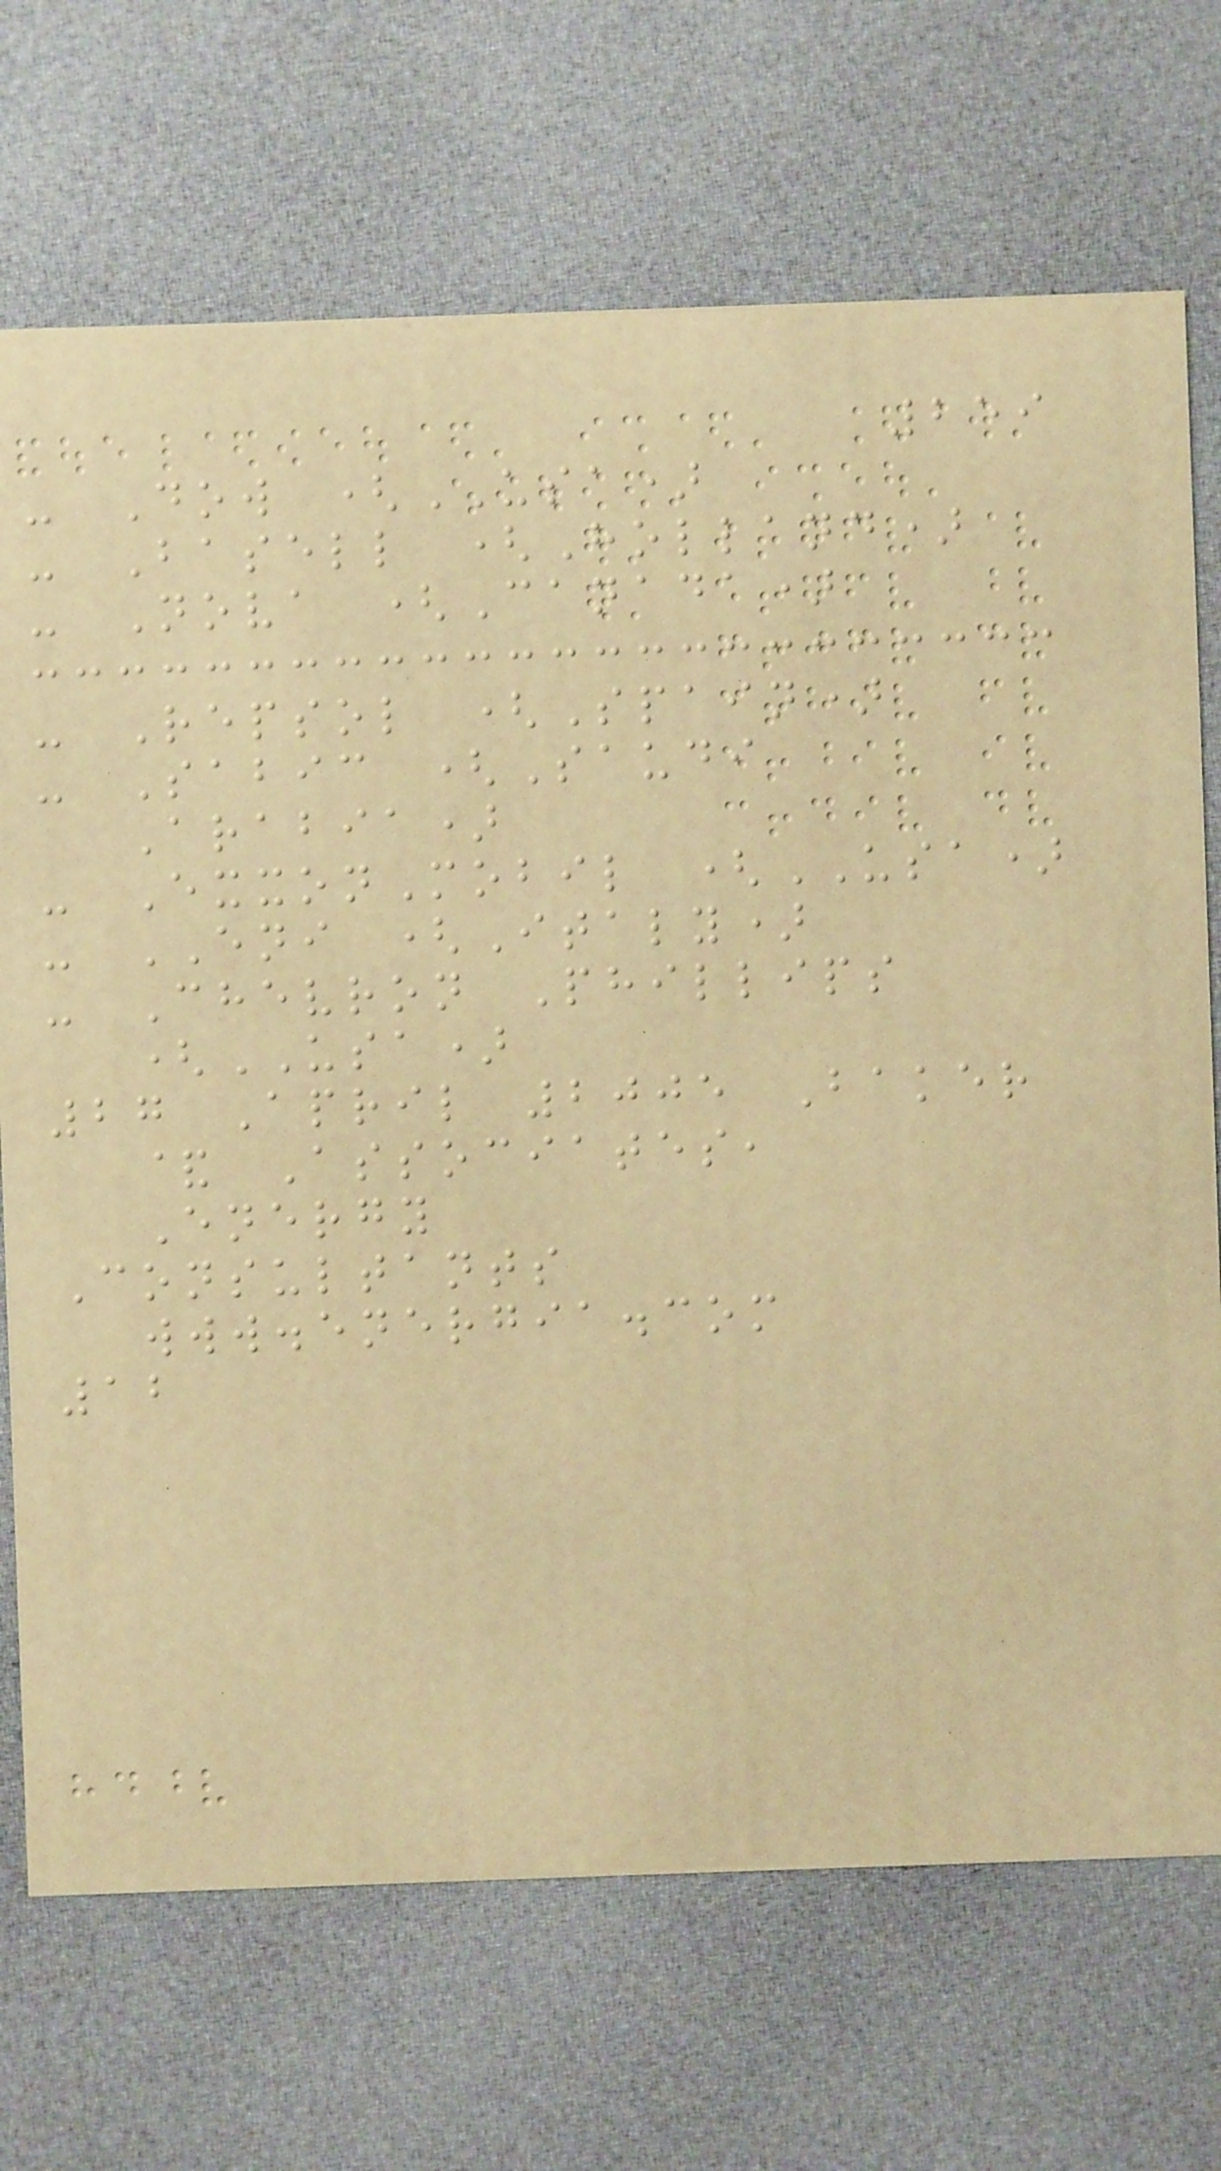259
- Dow (USA)
- Basell (Holland)
- Nova (Canada)
- Repsol (Spain)
- Sabic (Saudi
Arabia)
- ExxonMobil (USA)
- ENI (Italy)
- Chevron Phillips
(USA)
27 April 2005 Baker
& Associates,
Energy
Consultants
www.energia.com
12
